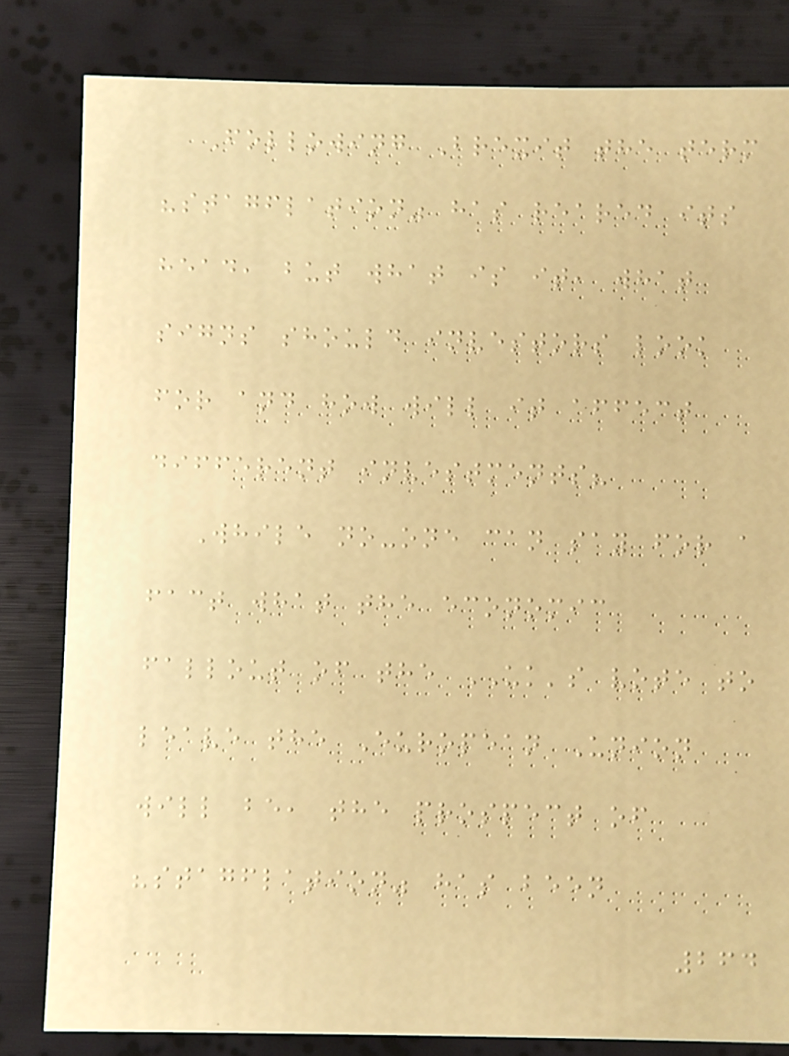Following Brexit the term
"stagflation" has reared its
head, but what is it, what
signs should investors look
for and how will it affect
different investments?
While no-one can say for a
fact what the economic
fallout of the UK's vote to
leave the European Union
will be, the prospect of
"stagflation" has been
264
